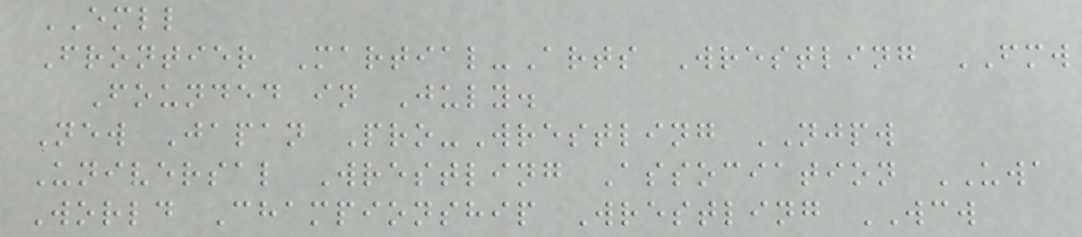EMLL
Frontier Martial-Arts Wrestling FMW
Founded in July.
New Japan Pro-Wrestling NJPW
Universal Wrestling Association UWA
World Championship Wrestling WCW
